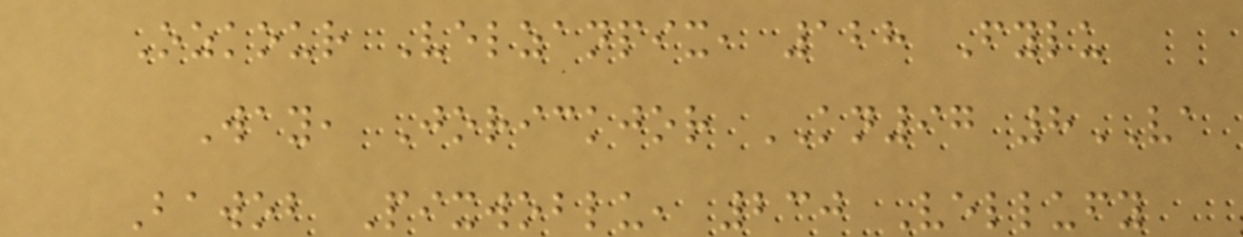Ozkour Velzanpix, 128 Fylu
Way, Jorickjor KN97 8VA
Bawob Pixwoblu, 230 Vellufy
